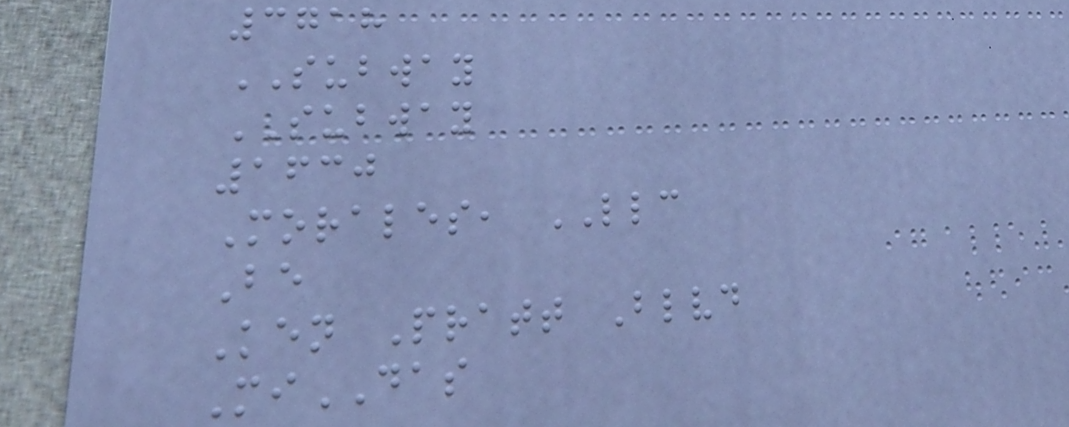3718
SUBWAY
SUBWAY
1630
Morales, LLC
Be
Ken Pratt Blvd
MiDAS
